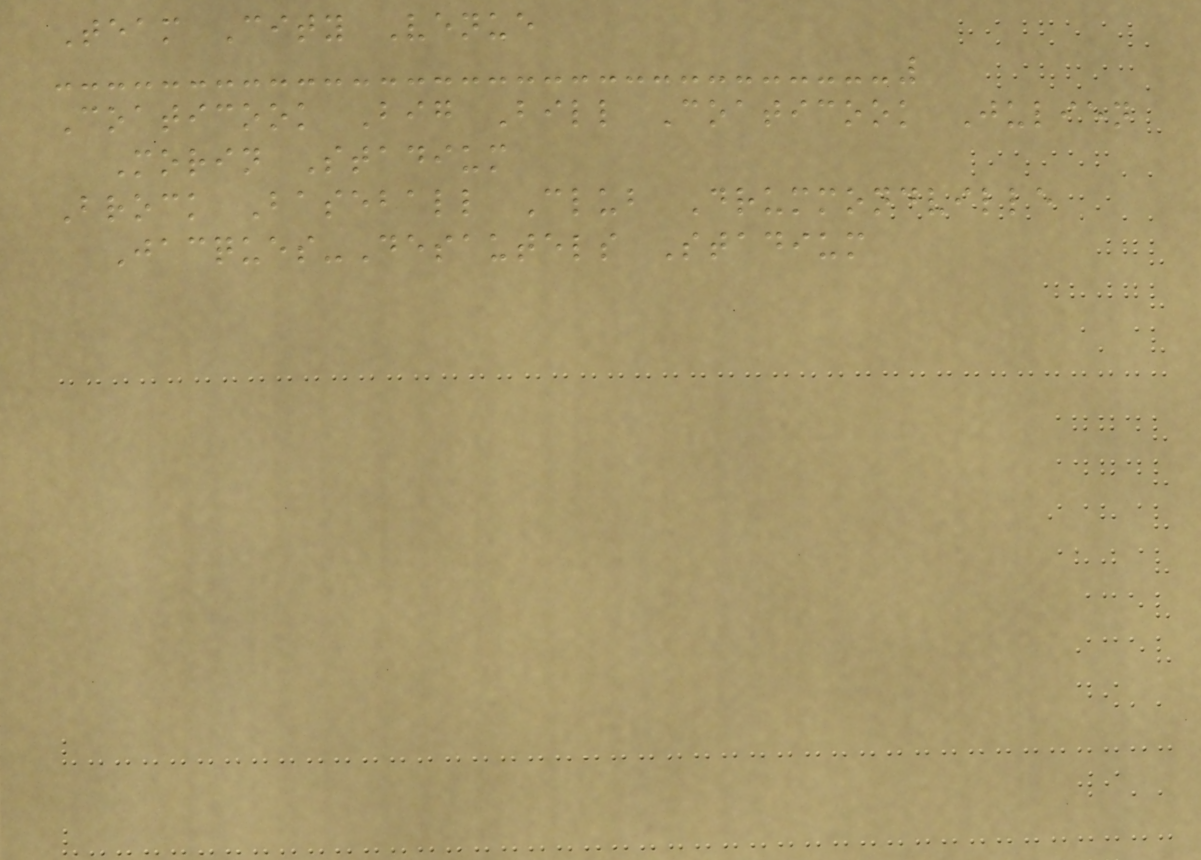Team City Venue
Coaticook Big Bill Coaticook Julien
Morin Stadium
Brock Baseball Club Drummondville
Jacques-Desautels Stadium
